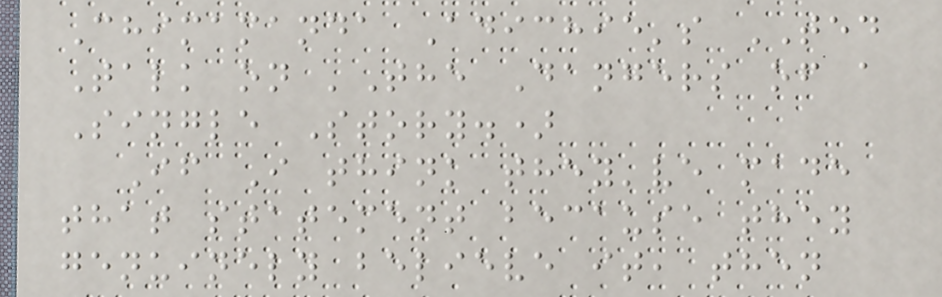Chimamanda Adichie's TED
Talk on 'The Dangers of a
Single Story.)
If I think they've made
that statement because they
genuinely believe it, then
